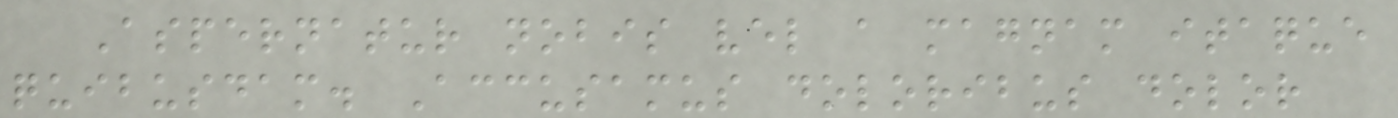Aspernatur nobis vel a magnam itaque
quibusdam. Accusamus doloribus dolor
